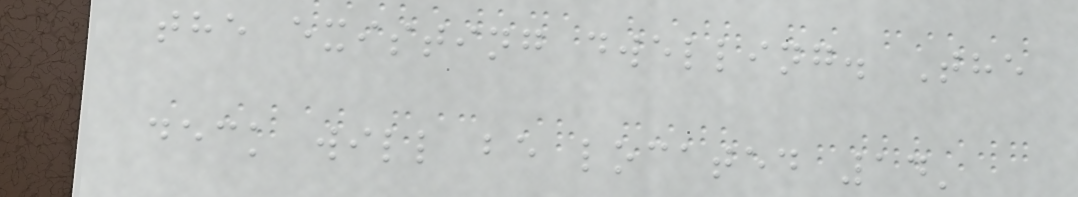the existing dwelling. The
deck will be located 14'
